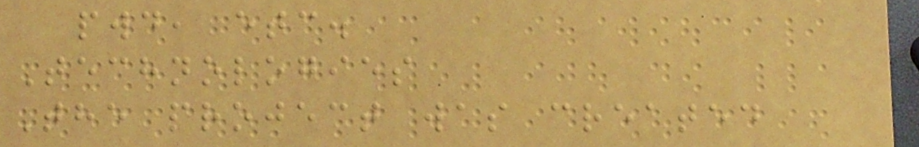pwd, etc.
Technologies
The project was created
